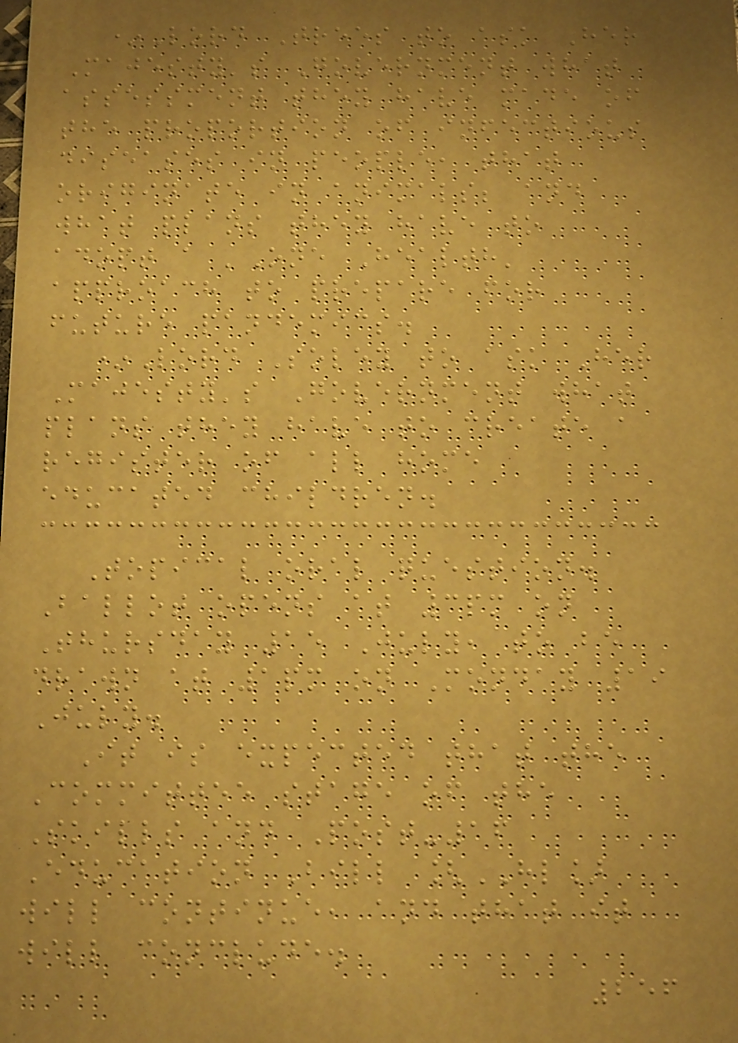*Lord Trees to ask Her
Majesty's Government what
assessment they have made of
the proportion of infectious
diseases in people, that
originate in animals; and
what plans they have to
adopt a 'One Health'
approach to prepare for
future pandemics.
*Lord Soley to ask Her
Majesty's Government what
plans they have to create a
register of all home
educated children.
Topical oral question.
Ballot opens at 3pm on
Thursday 15 July, to be
drawn at 1pm on Monday 19
July.
It is expected that the
Committee stage of the
Skills and Post-16
Education Bill [HL]
will continue, and that it
will conclude.
256
